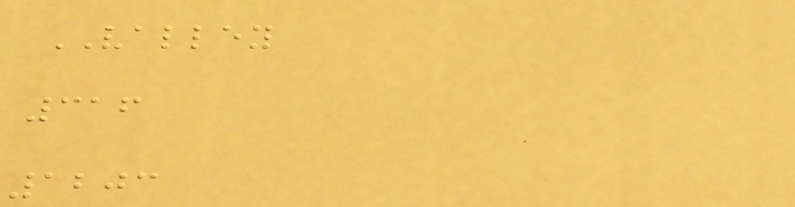VALLEY
316
1203
